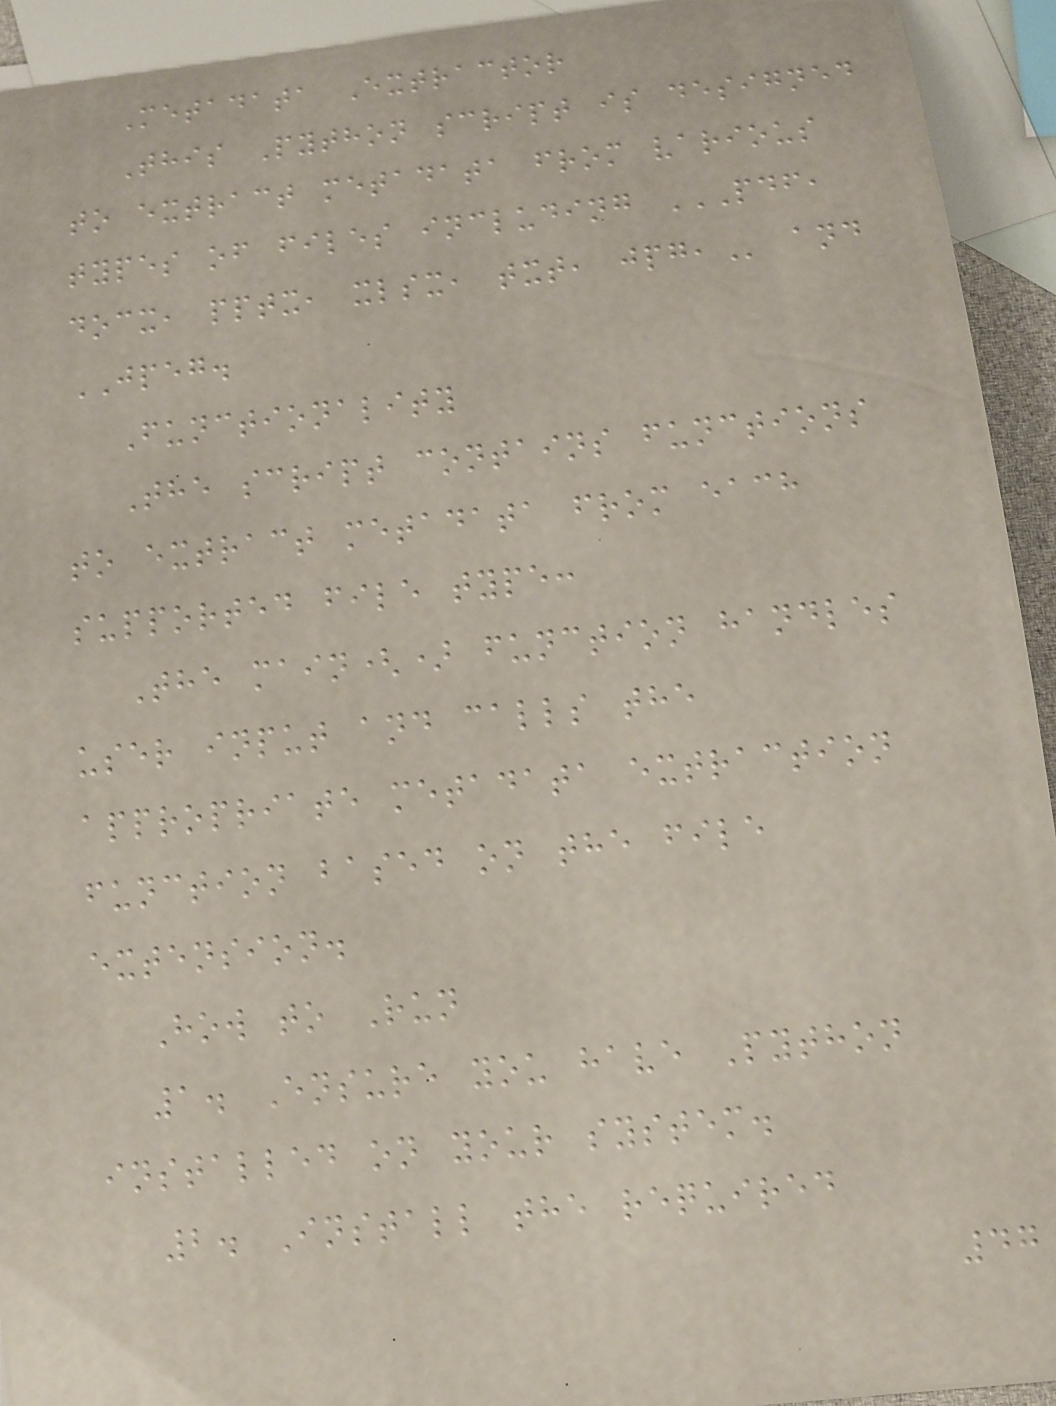Metadata Extractor
This Python script is designed
to extract metadata from various
types of files including PDF,
DOCX, PPTX, XLSX, TXT, JPG, and
JPEG.
Functionality
The script contains functions
to extract metadata from each
supported file type:
The main() function handles
user input and calls the
appropriate metadata extraction
function based on the file
extension.
How to Run
1. Ensure you have Python
installed on your system.
2. Install the required
47
